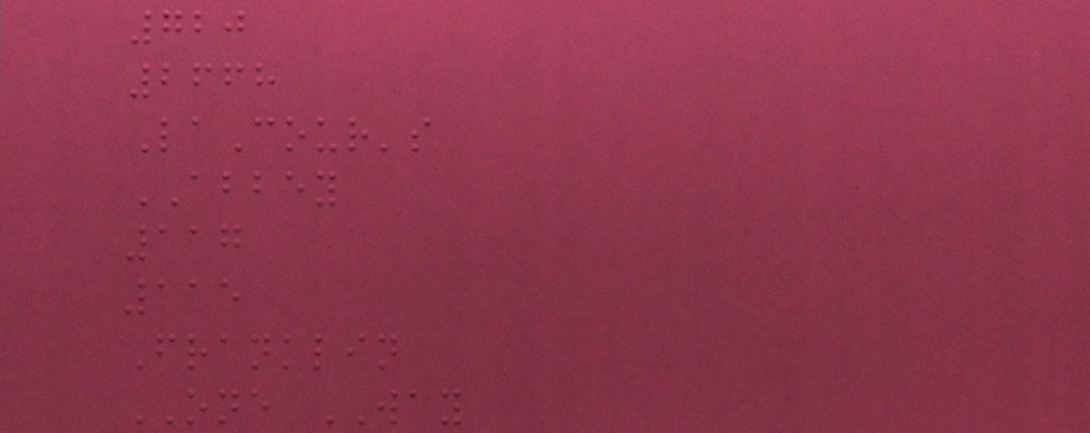720
2668
LaCour's
ABBEY
117
115
Franklin
ONE WAY
